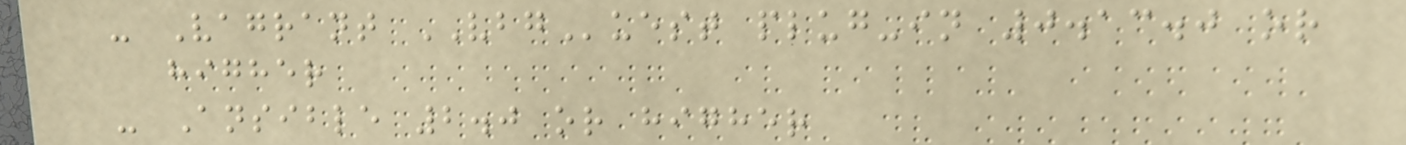- Vagrant VBGuest plug-in 0.13.0 or
higher
- Ansible 2.0 or higher
